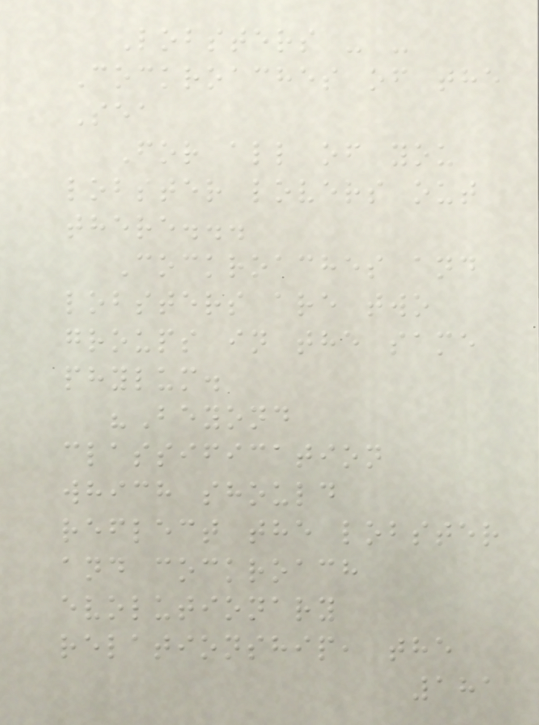Lobsters - -
Cockroaches of the
Sea
For all of you
lobster lovers out
there...
Cockroaches and
lobsters are two
groups in the same
phylum.
"Beyond
classification
which should
reflect the lobster
and cockroach
evolutionary
relationship, the
181
